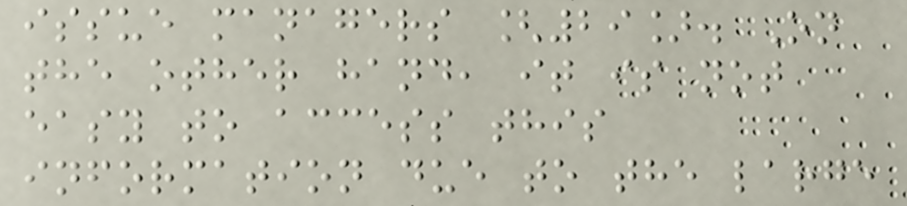issue managers [29]. On
the other hand, it is not
easy to access this
information due to the large
